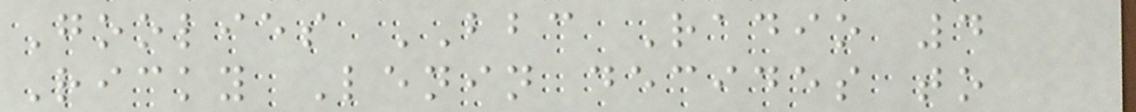Goolies BBC Radio 4
Ricky Lenin decides to
